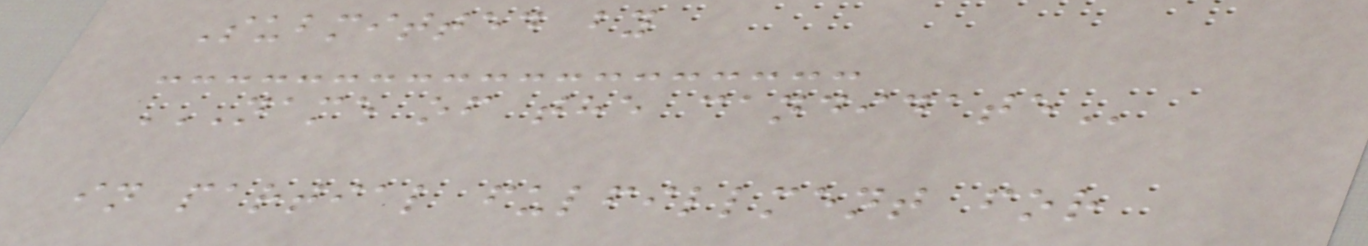Submitted by
NAME OF THE CANDIDATE
in partial fulfillment for
